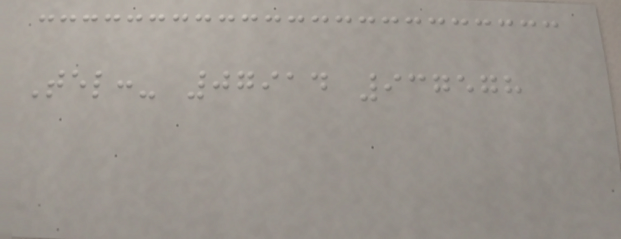Tel:- 07914 937578
